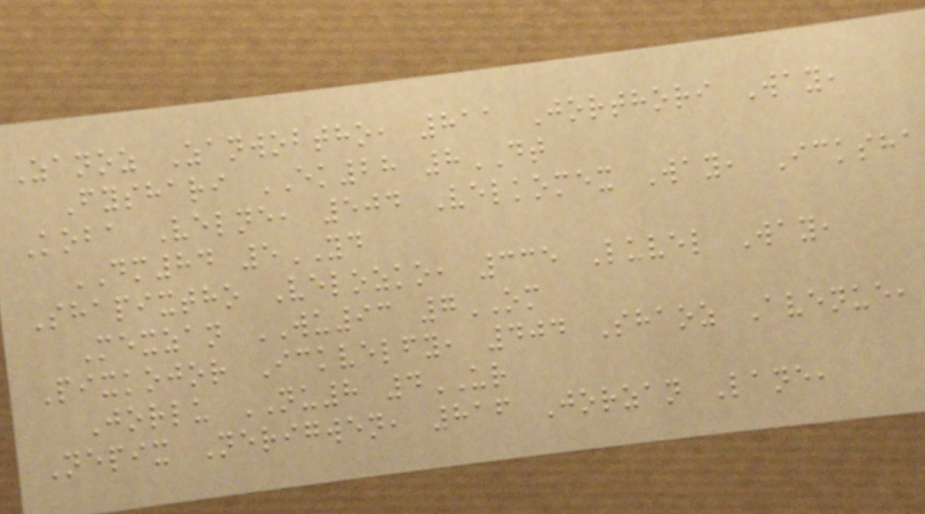Zanoz Zanwobtho, 811 Jorthori Way,
Fyshari EK28 8DT
Koba Velne, 504 Velkomex Way, Icksha
DM84 5YD
Shapixtho Velozko, 335 Luvel Way,
Mexzan WU93 7OM
Pixkojor Ickvelfy, 404 Shaoz Avenue,
Jorlu NU8 4UR
Nepix Nerigwen, 816 Jorzan Lane,
